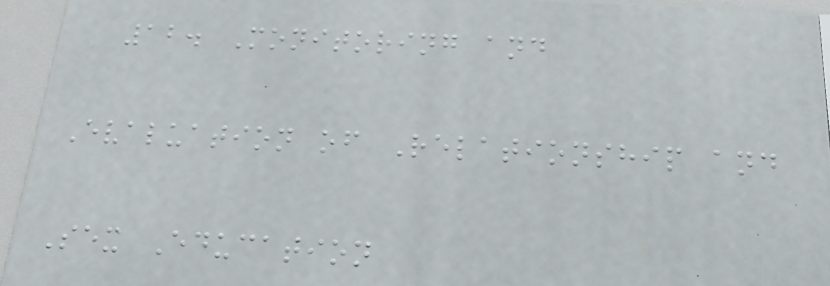12. Monitoring and
Evaluation of Relationship and
Sex Education
